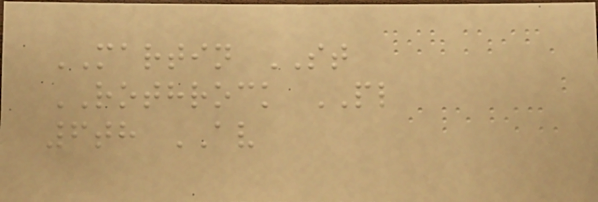MARTIN ST
ROTHROCK PL
6th AV
